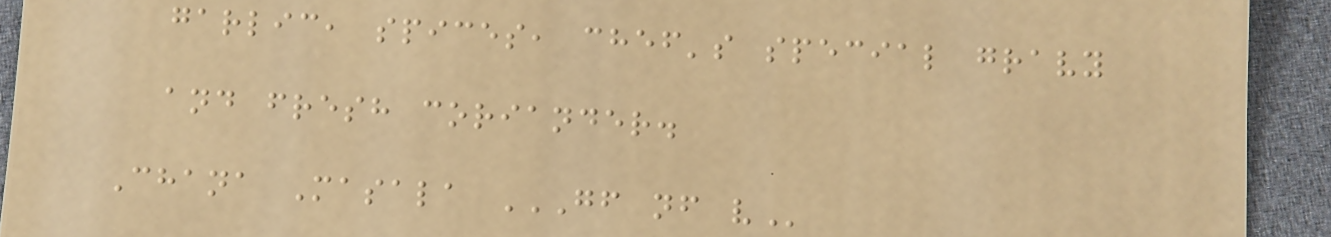garlic, spices, chef's special gravy
and fresh coriander.
Chana Masala GF NF V
